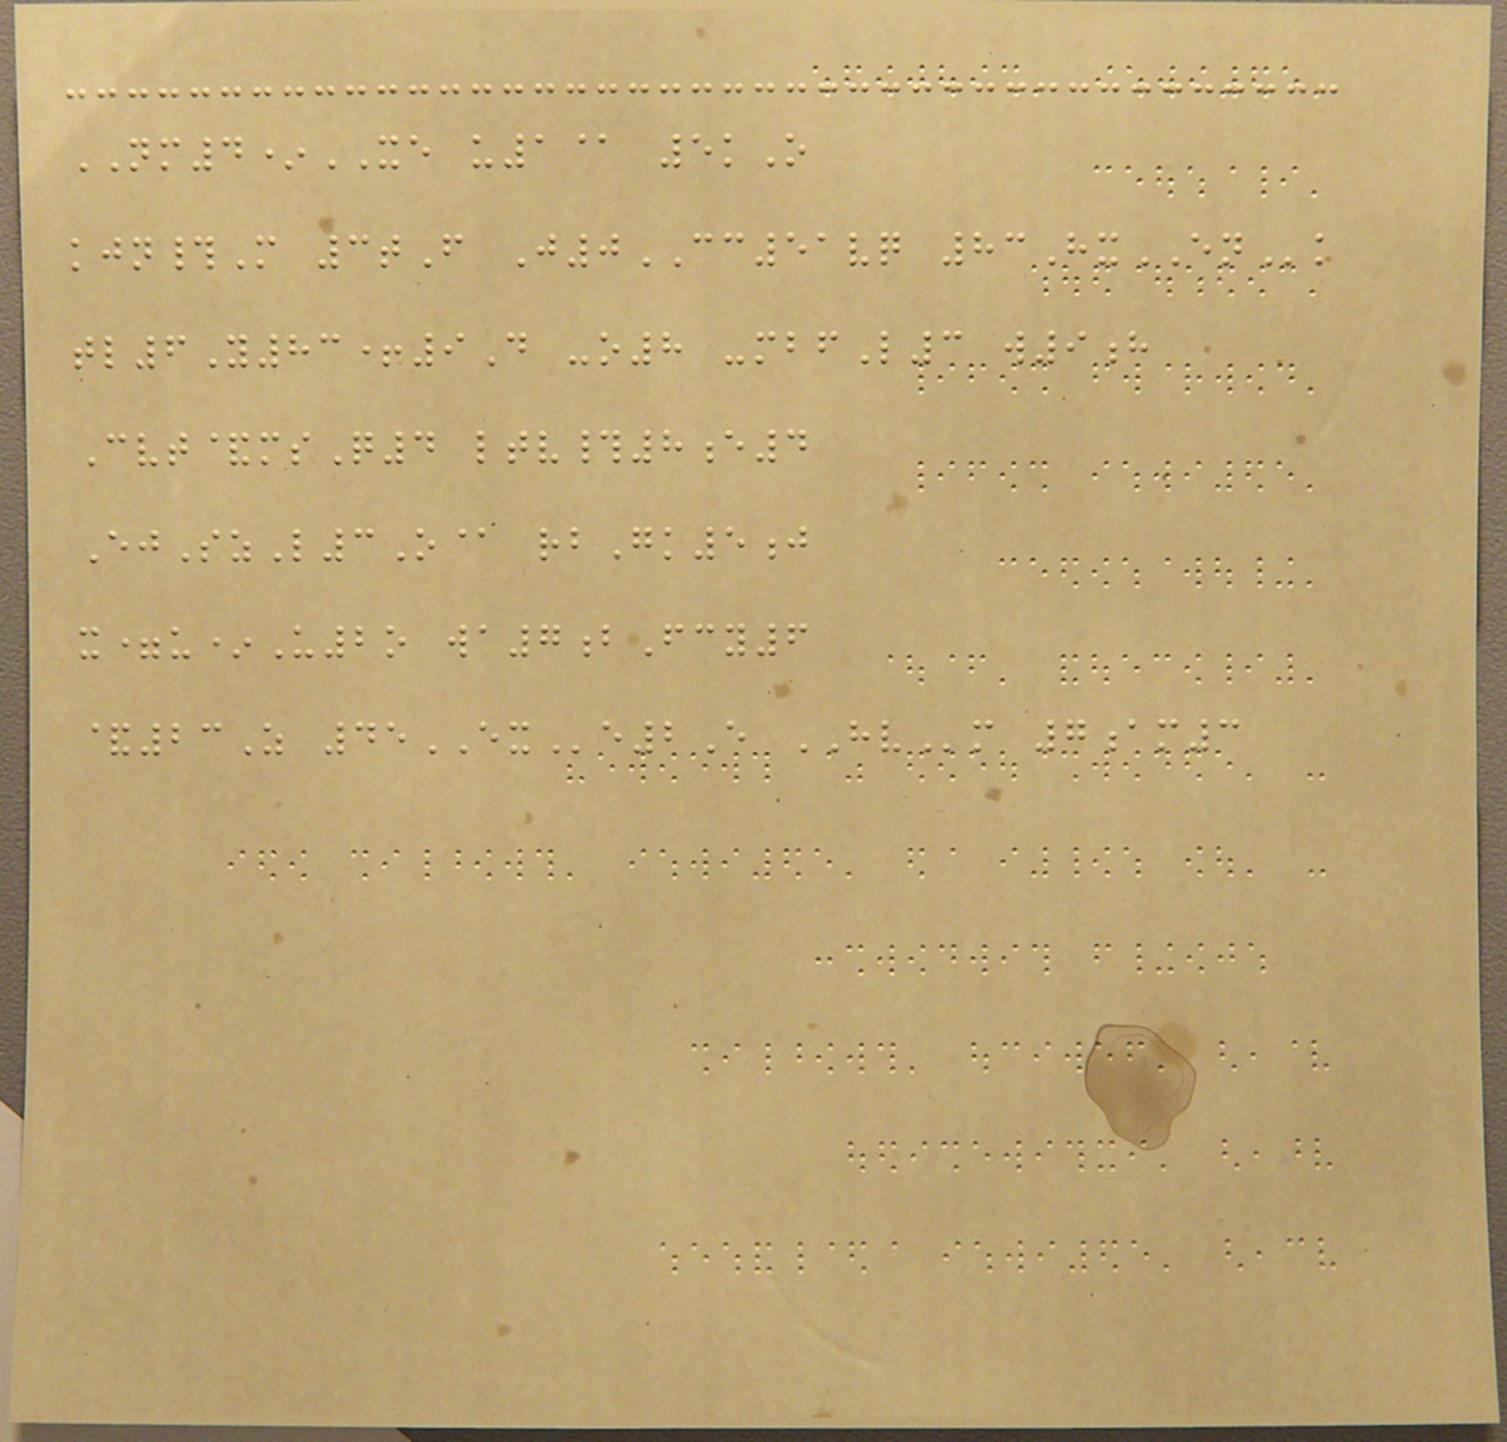NM4*XE u1@ 5kO
kjn#M 3tF J0CC51vq 83HxENk
tl6Y83+9D -o8 -mbfL3 w9h
Cvt&msQ4 ltv#8e4
EjSzL3O@ rbGk5j
x=u*U2o wa7bFcy6
&23Z 45EXe2E HVm 7am3
